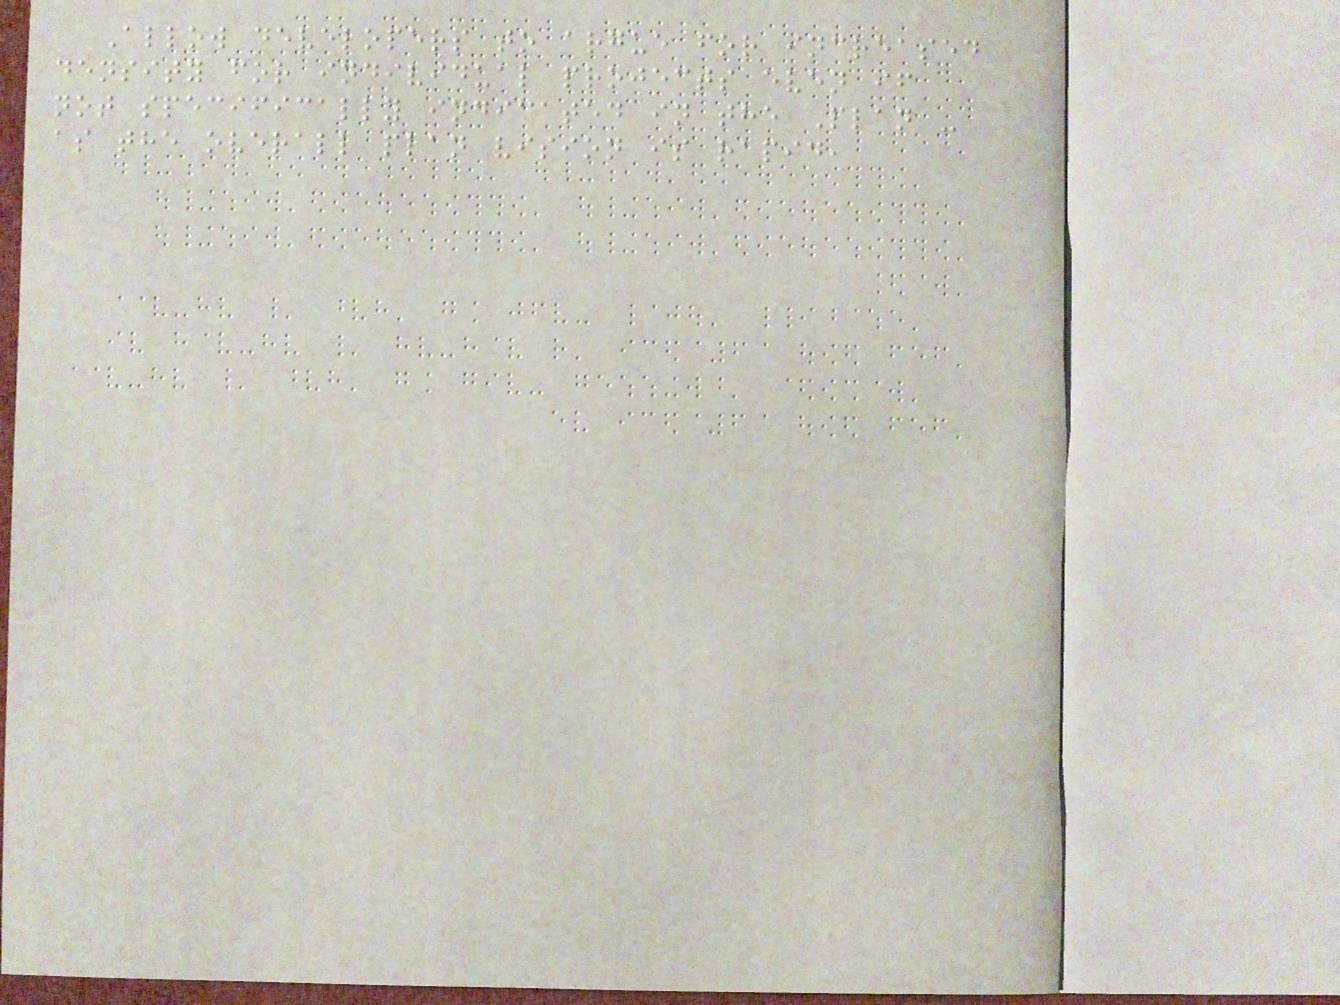Allow developers to argue for increased
density for individual projects even if
not specifically indicated in the Plan -
as the overall plan vision is rapid,
